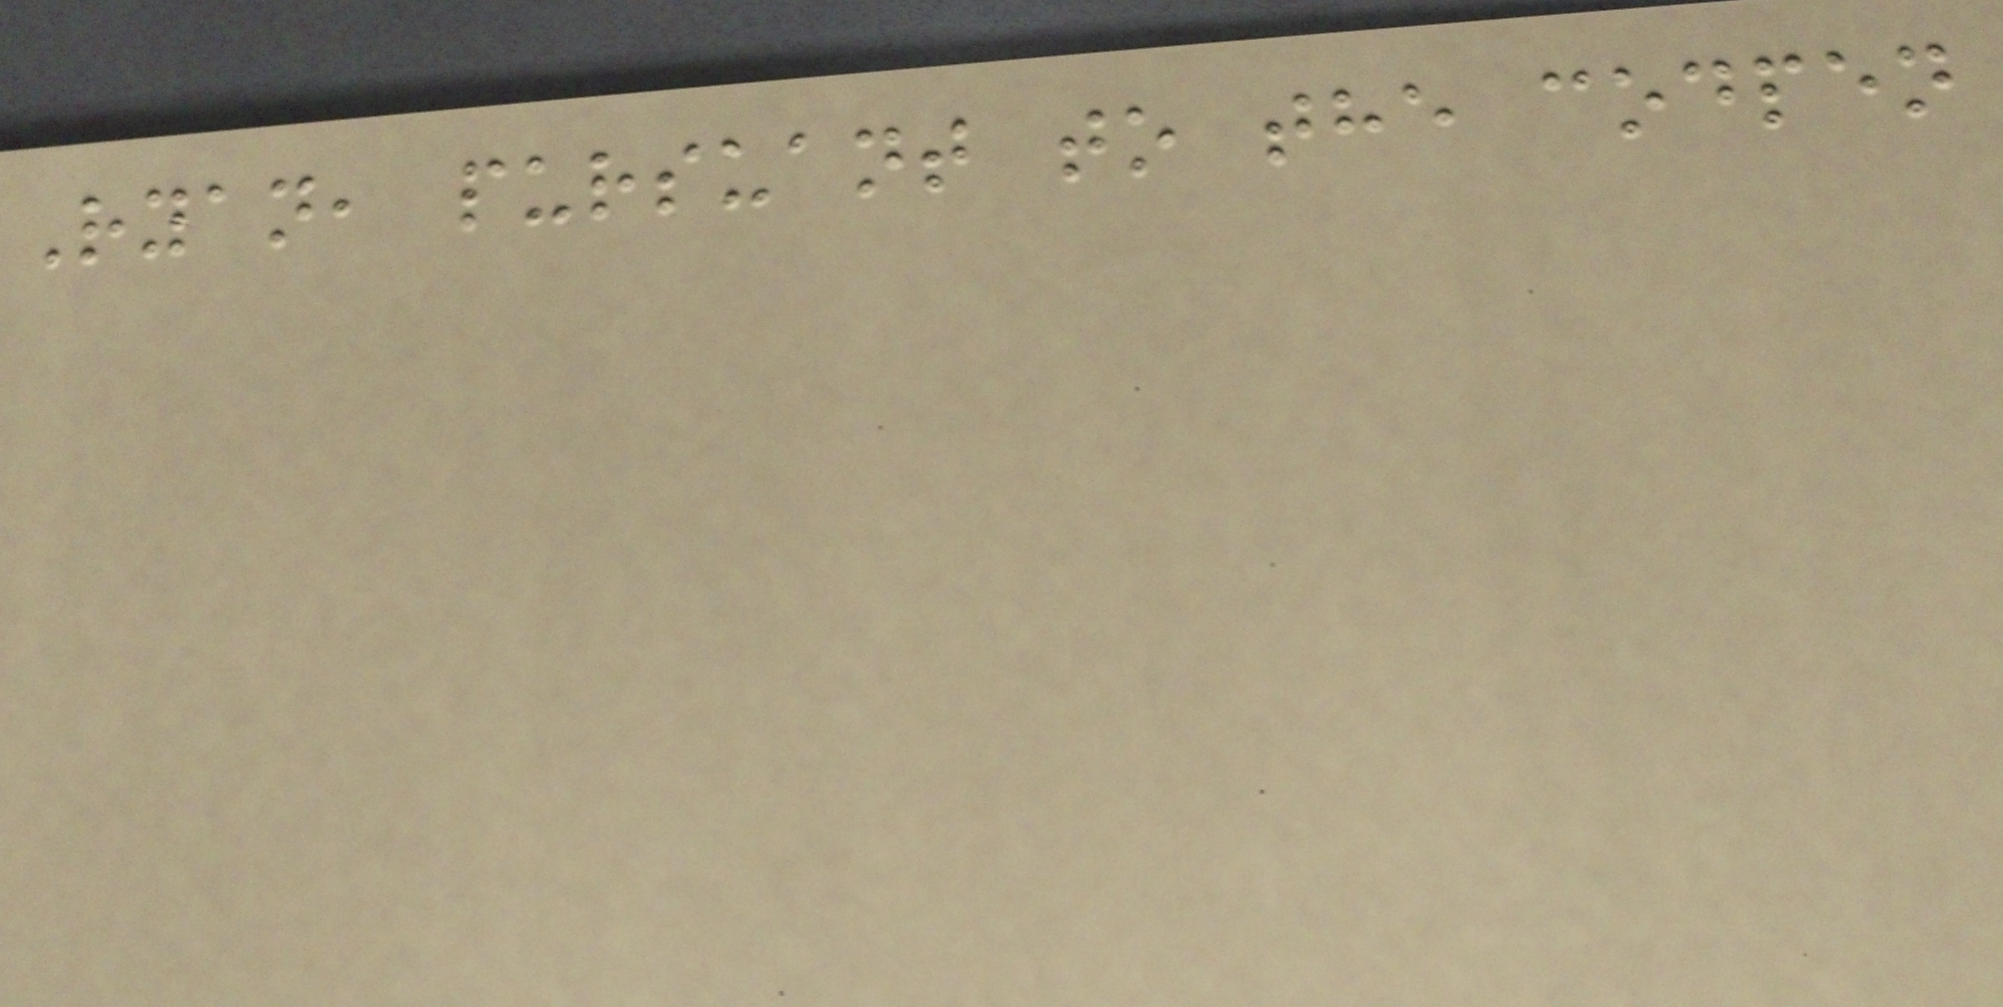Ryan, pursuant to the codpen
